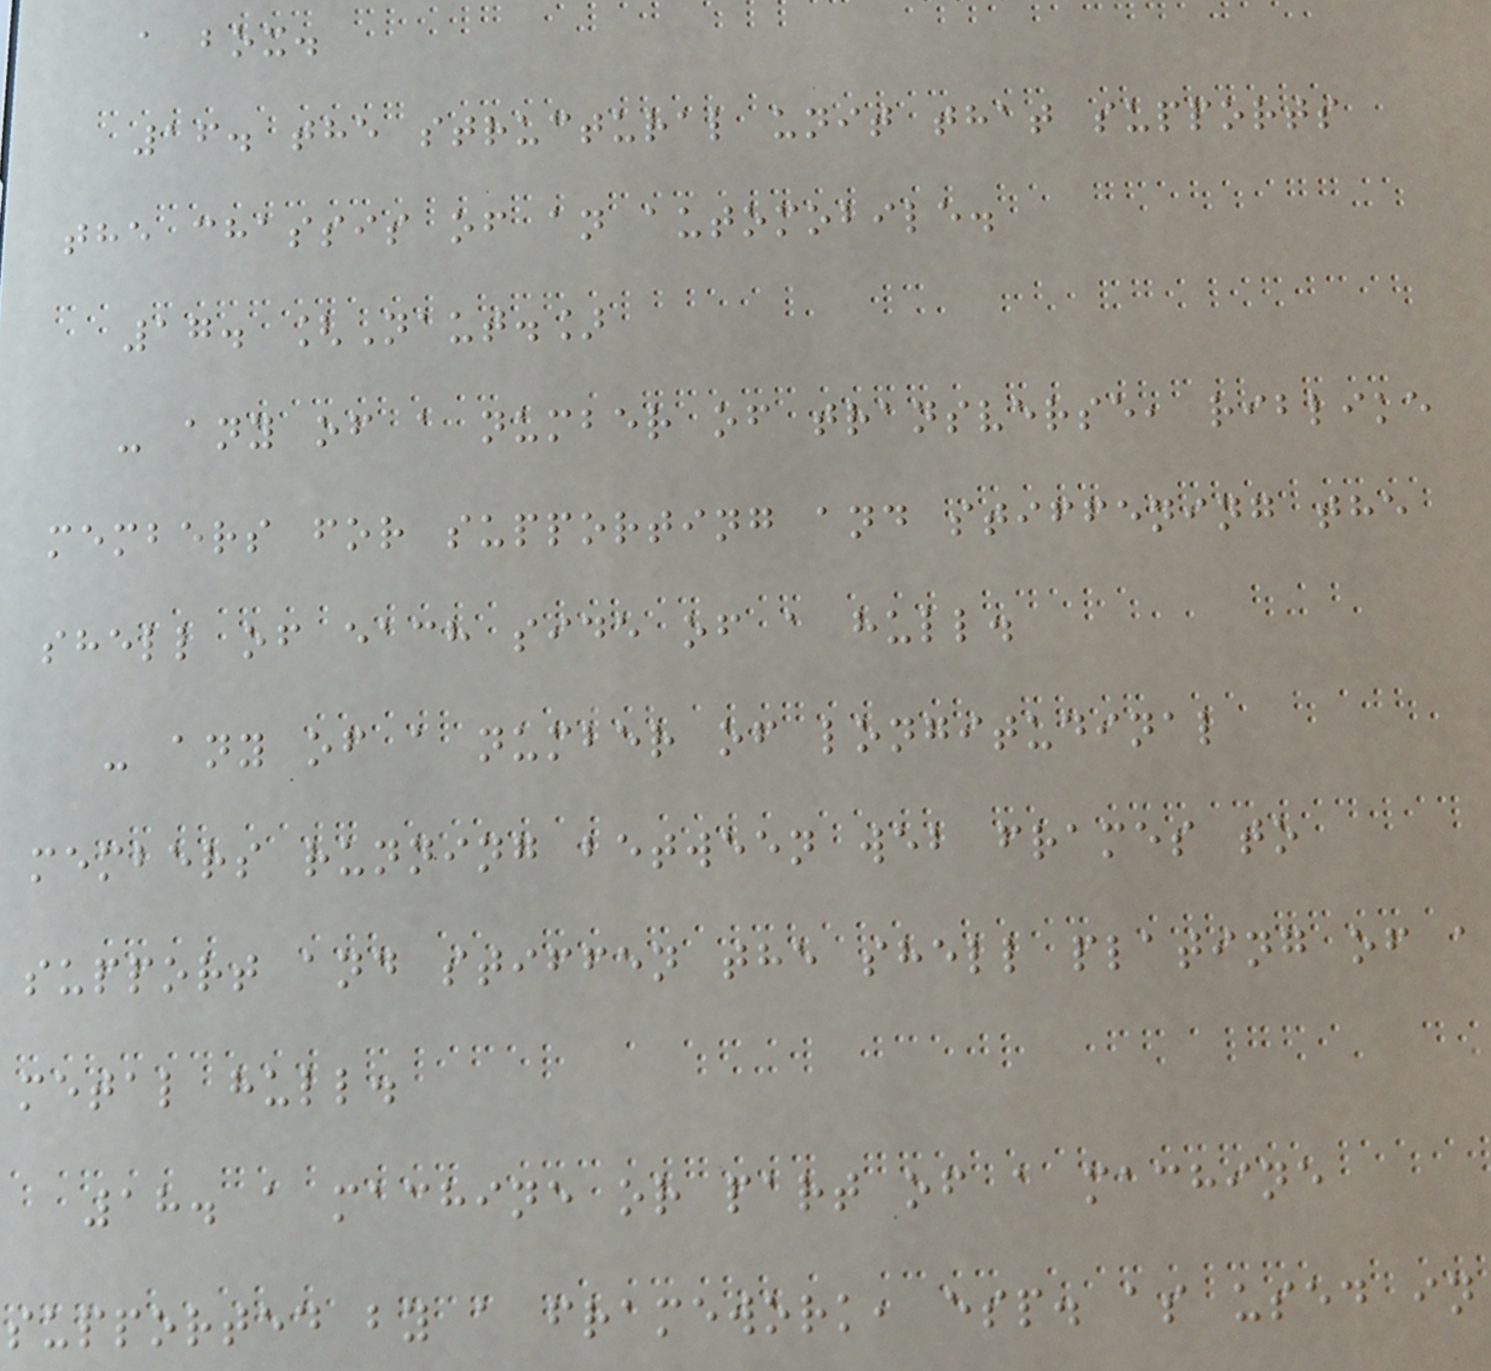a box.
16. the structural unit that supports
the chassis of an automobile.
17. [Naut.]
- any of a number of transverse, riblike
members for supporting and stiffening the
shell of each side of a hull.
- any of a number of longitudinal
members running between web frames to
support and stiffen the shell plating of a
metal hull.
18. a machine or part of a machine
supported by a framework, esp. as used in
